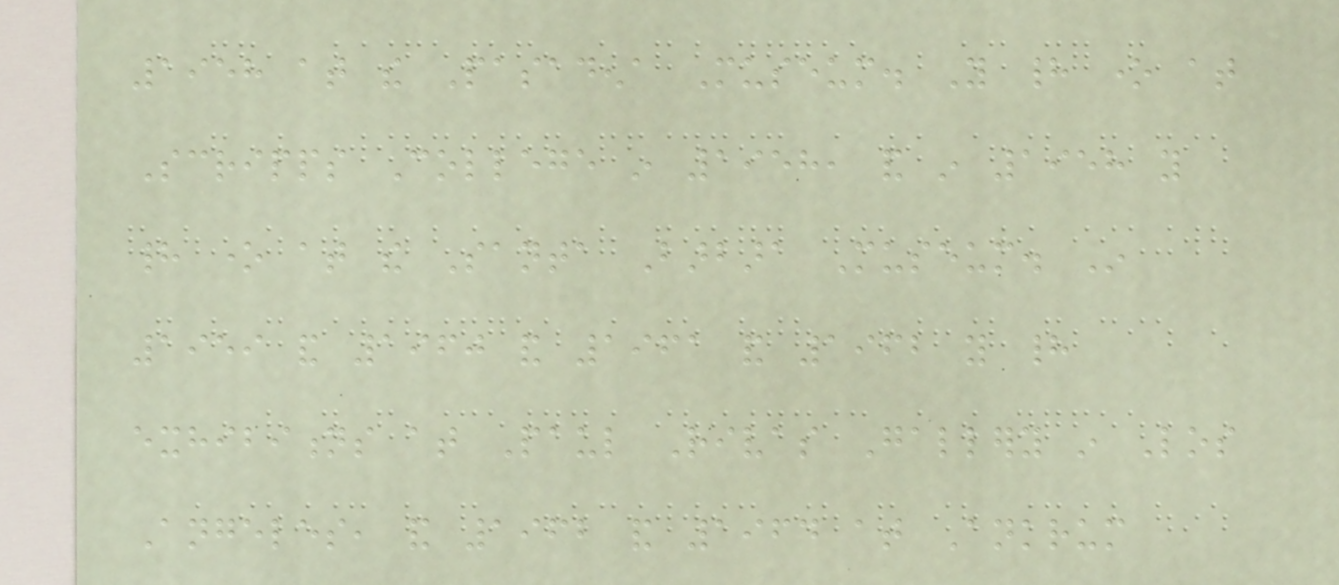1958 at the Pasadena Museum. You had one at
Scripps College in 1958, and in 1958 you
had one at the Santa Barbara Museum. In
1959 and 1960 and 1961 and 1962 you had
exhibitions at Paul Rivas Gallery in Los
Angeles, and 1962 and 1964 at Ankrum
